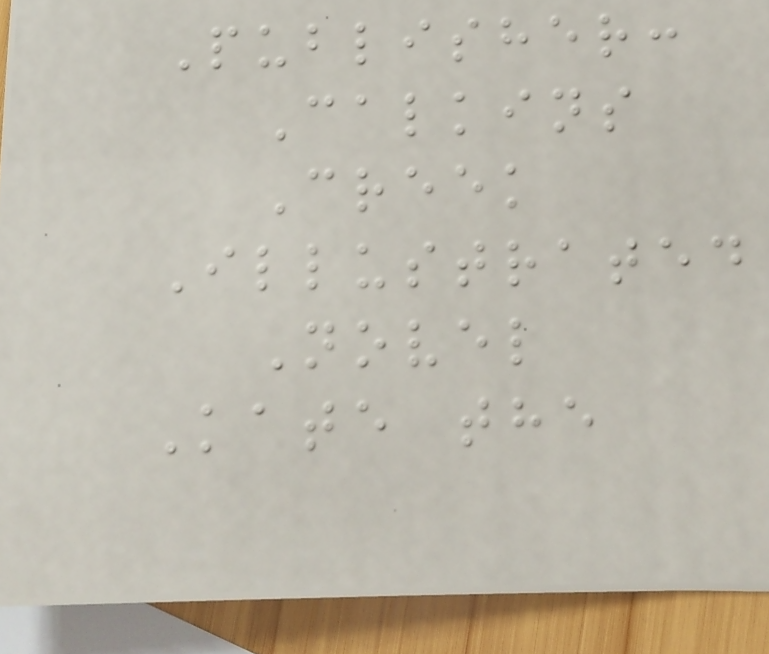Publisher:
Calkins
Creek
Illustrated
Novel
Kate the
